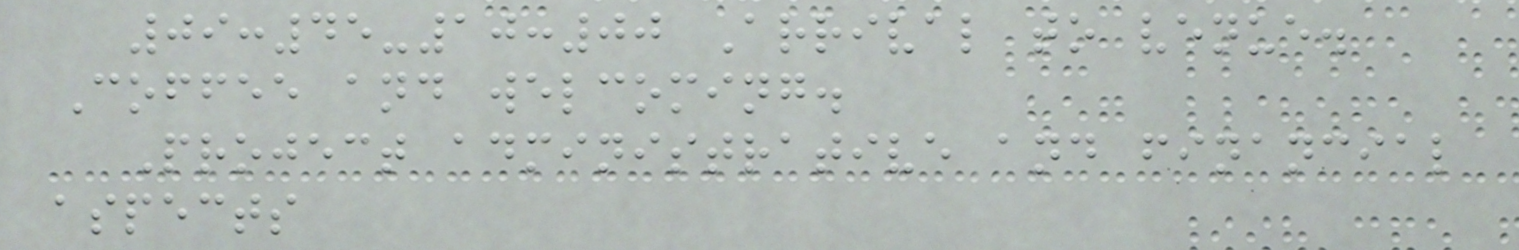09:45-10:00 Arrival to venue.
Coffee and welcoming.
Project administrative and financial
aspects
